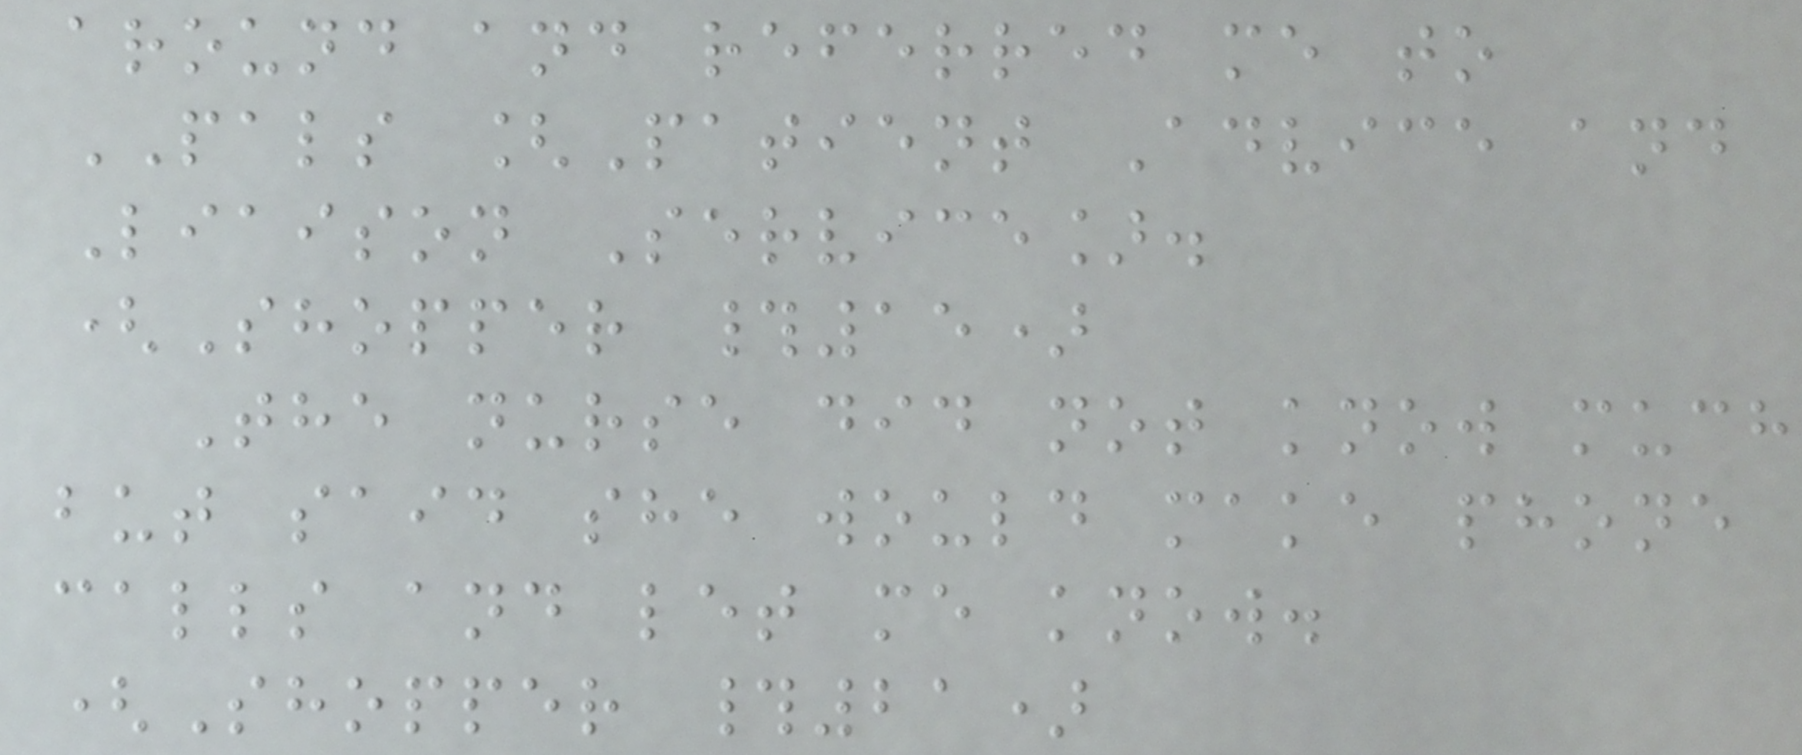around and referred me to
PALS [Patient Advice and
Liaison Service].
(Shopper #15)
The nurse did not know much
but said she would make phone
calls and let me know.
(Shopper #21)
